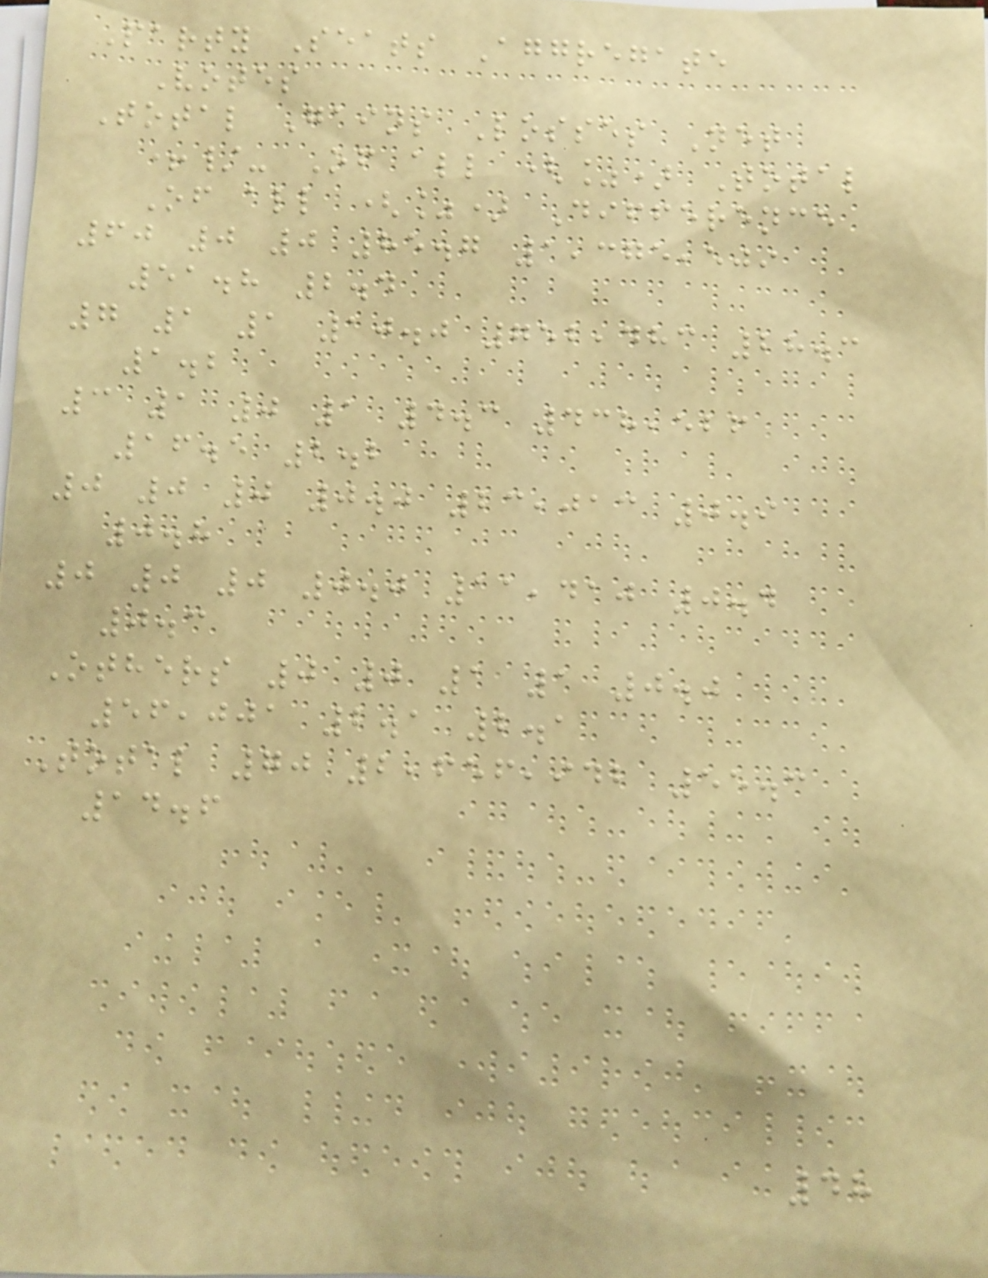Party Seats Aggregate
Votes
Total Gains Losses Net
+/- Of all (%) Total
Of all (%) Difference
60 0 0 85.7 1,375,509
51.8 2.4
7 1 1 10.0 752,483 28.3
1.2
3 1 0 1 4.3 438,526
16.5 2.2
0 0 0 0.0 23,013 0.9
0.8
0 0 0 0.0 11,410 0.4
0.3
Others 0 0 1 1 0.0
56,001 2.1 2.1
Total 70 2,656,942 55.3
14.6
48
